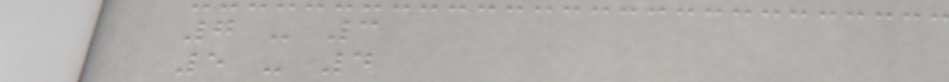7 - 3
5 - 4
